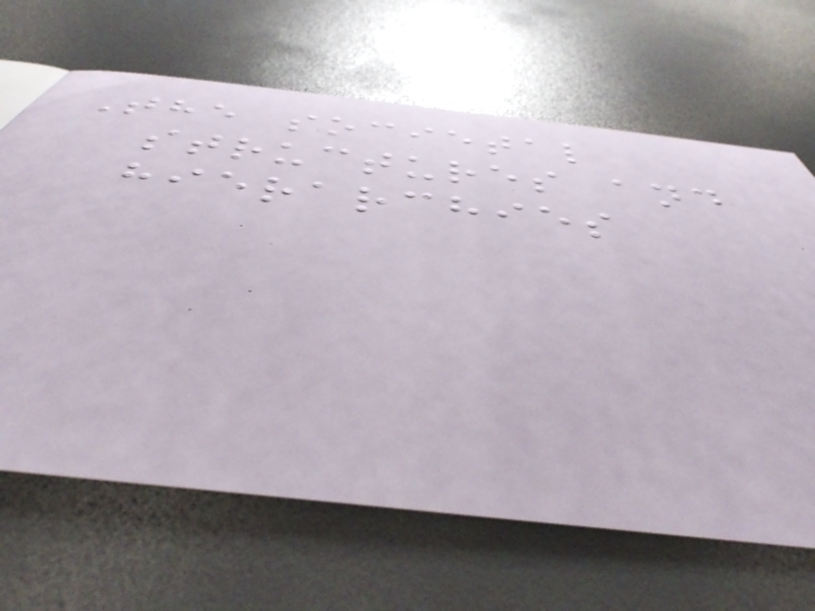The societal
structures and
hierarchies
